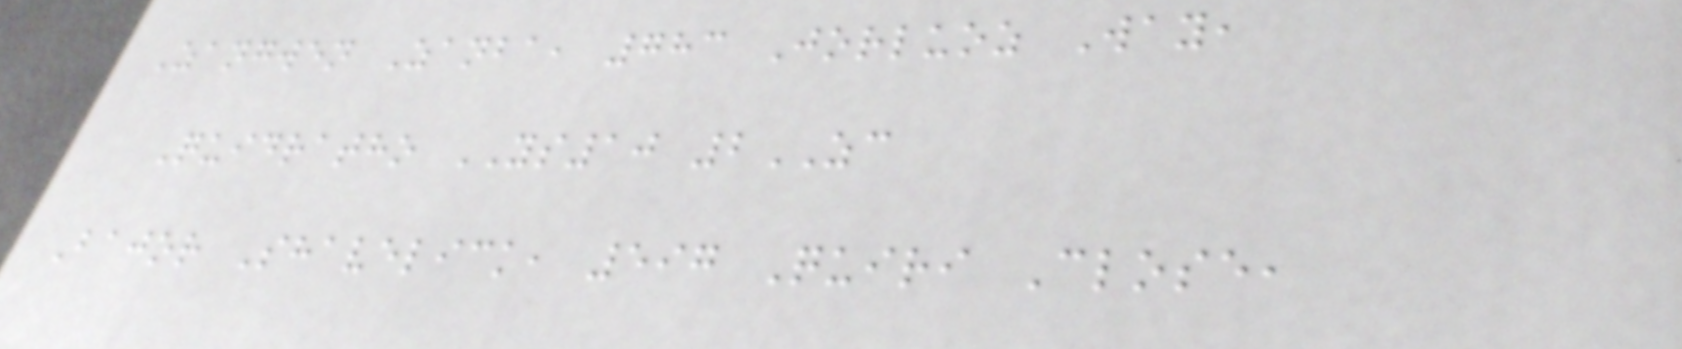Zangwen Zanba, 783 Jorluoz Way,
Quidratho YS10 2ZC
Bajor Shavelick, 597 Quiri Close,
